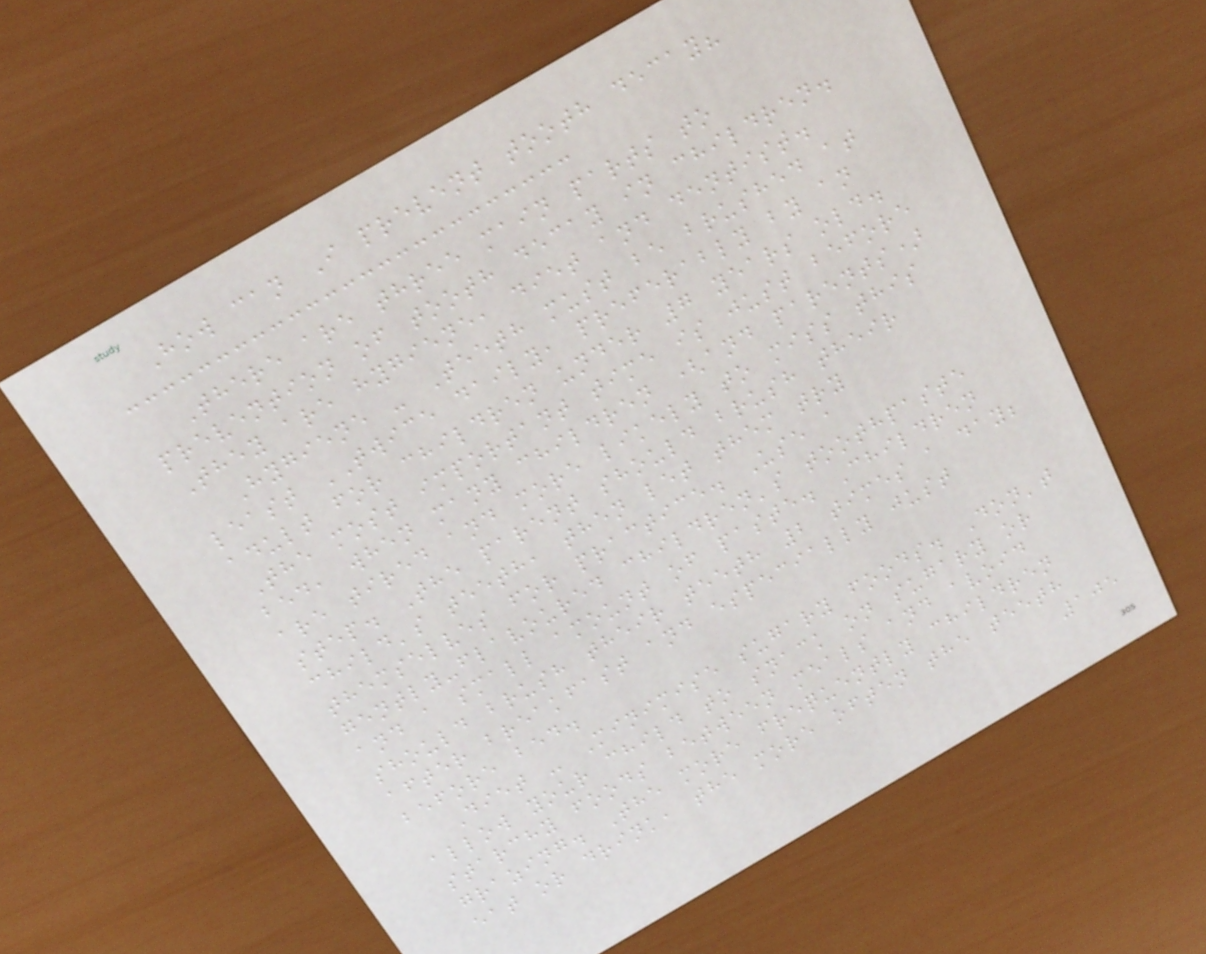How can I prevent tooth decay?
There are three main parts to
prevention of tooth decay in children.
They are hygiene, diet and dentist.
Hygiene - Teeth must be brushed at
least TWICE daily, preferably by an
adult for children under 7 years old.
The most important time is just before
bed, when many children (and parents)
are tired and more likely to miss this
step. The parent should brush their
child's teeth, then let them try
themselves for practice. Use a
gently-flavoured children's toothpaste
and a small amount of paste. Children
should brush their teeth 2 times a day;
after breakfast and especially just
before bed.
Diet - Minimise sugary foods. Don't
allow your child to snack on sugary or
starchy foods between meals and avoid
grazing. The more frequently children
eat or drink, the more often the teeth
105
